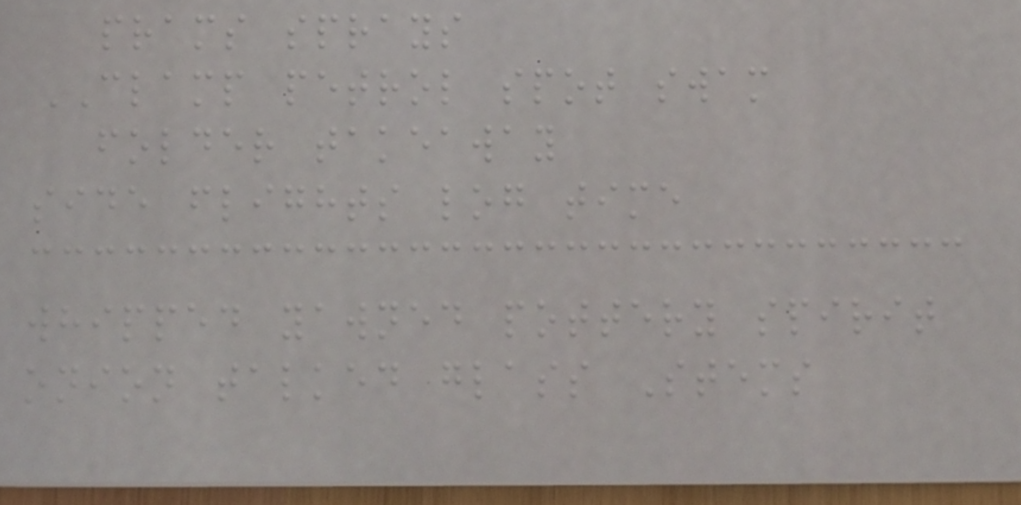prams sprays
CLAMP petrol spot swam
folder takeaway
side flights log time
whipped yawned pottery spirit
onion talked glass Stems
